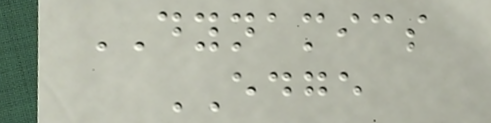DYNAMICS
EDGE
